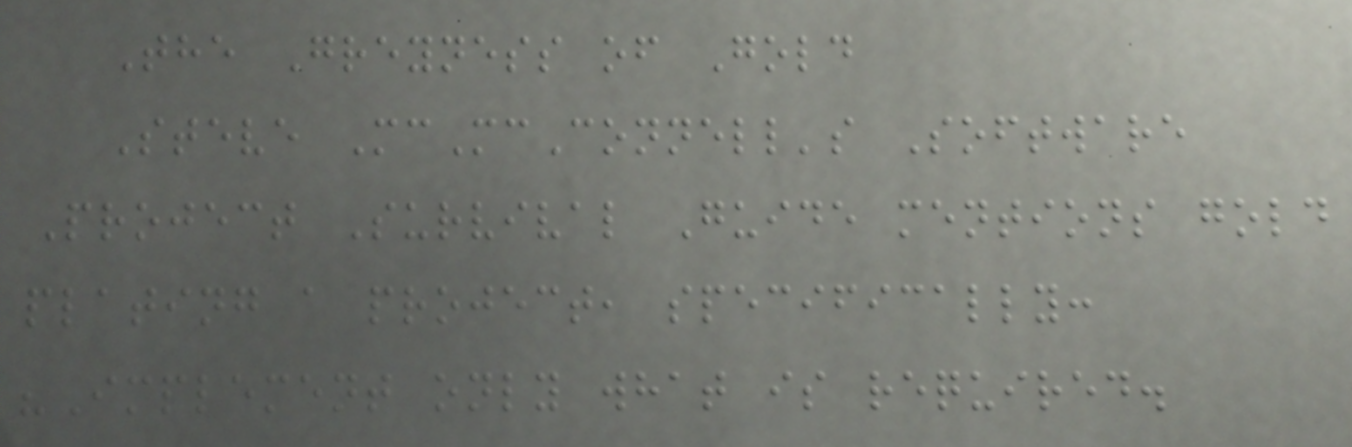The Greyness of Gold
Steve McMcConnell's Software
Project Survival Guide mentions gold
plating a project, specifically:
"Implement only what is required.
